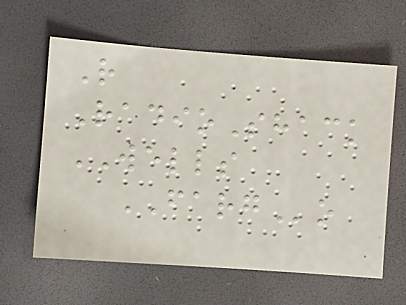R
RadioShack
WELLS
FARGo
